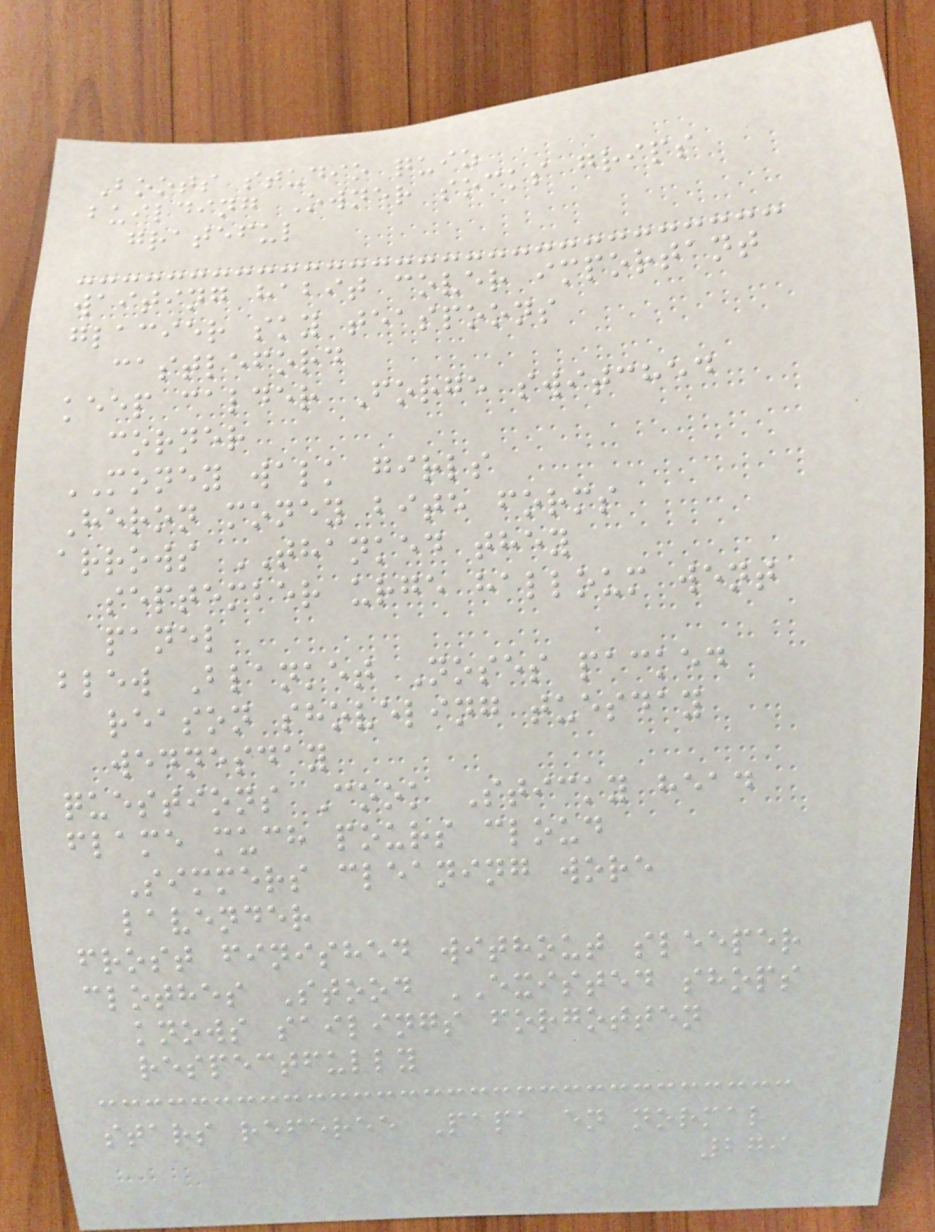Boots studio quiz
building Owner socks grips
grateful
waiting habit cover important
glacier sky teaspoons
castleford
keep calder Forge switched
corner
MONEY walk girls
Heron money bite forms
arrows THANKED they
september urge halloum went
panel
blew Blanket Noses packed
reason shoveling tuesday
wednesday
questions Cook Sticky head
flame much pours cloud
Simmers cleaning wore
lavender
frost finished without sleeper
clothes Stood EXISTED shops
knows sailings forgotten
respectfully
stars referee Papa en normal
279
